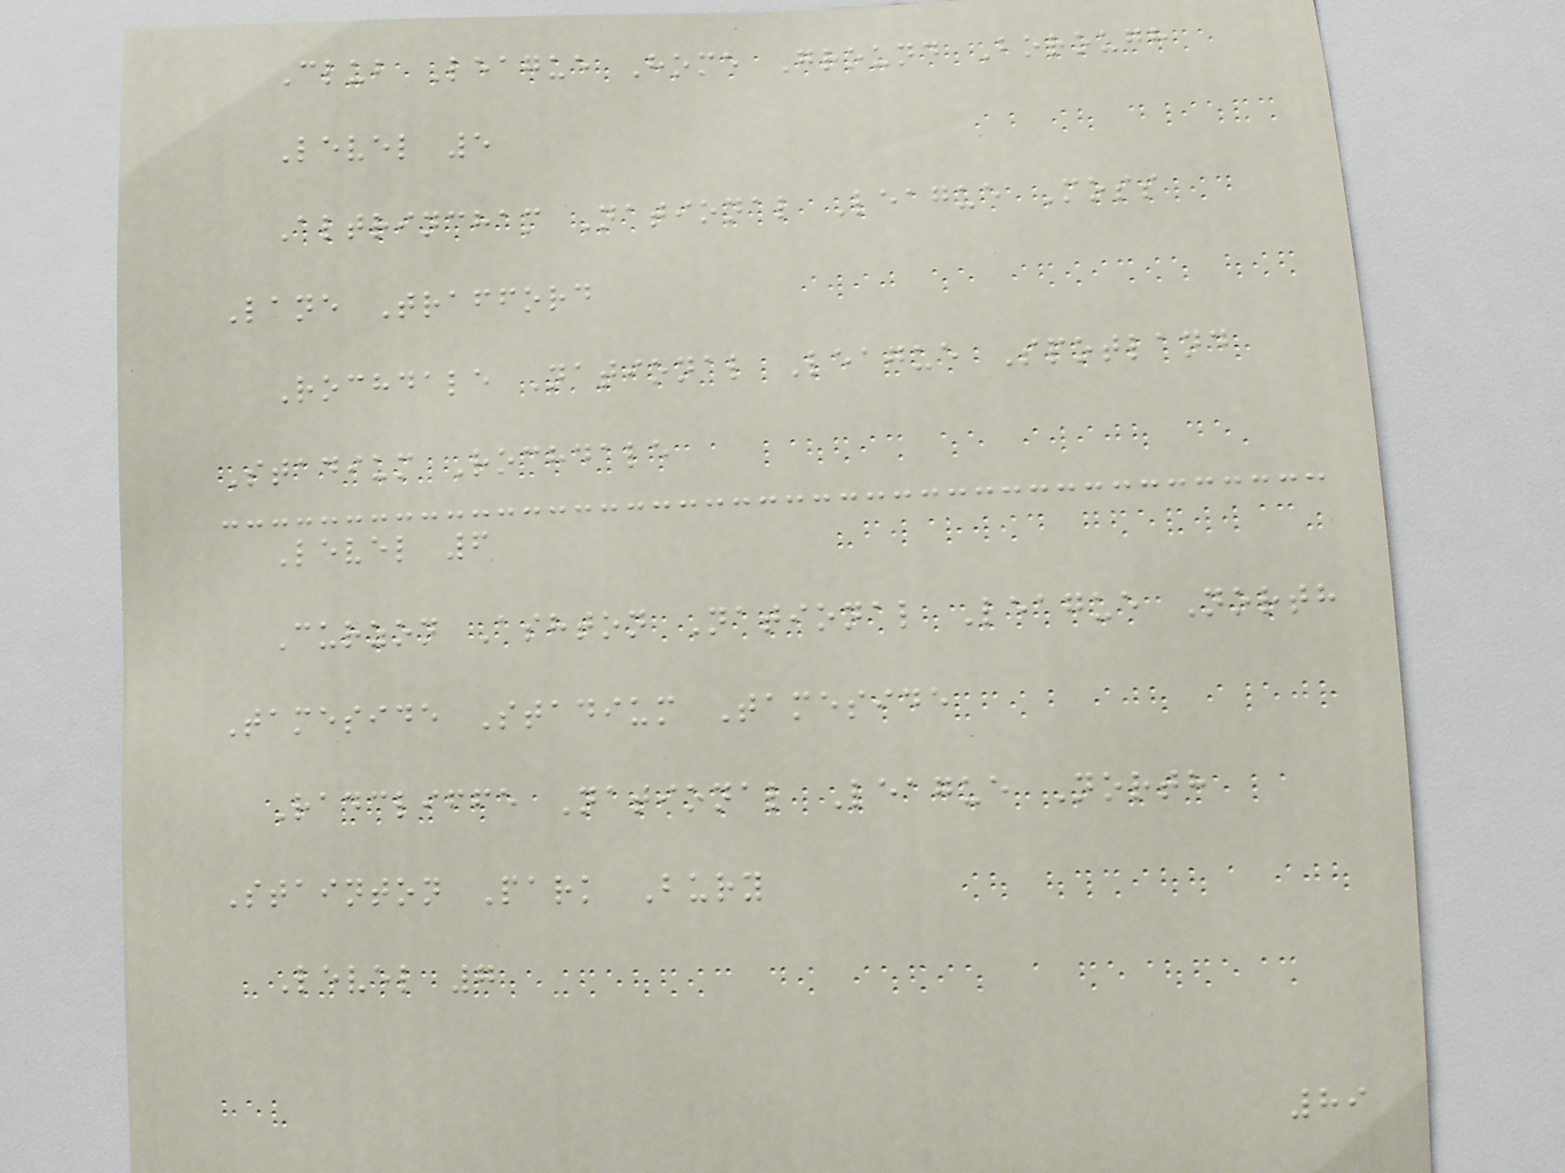Club League Home Ground Borough
Level 5
Altrincham National League Moss
Lane Trafford
Rochdale National League Spotland
Stadium Rochdale
Level 6
Curzon Ashton National League North
Tameside Stadium Tameside
Radcliffe National League North
Stainton Park Bury
Level 7
89
